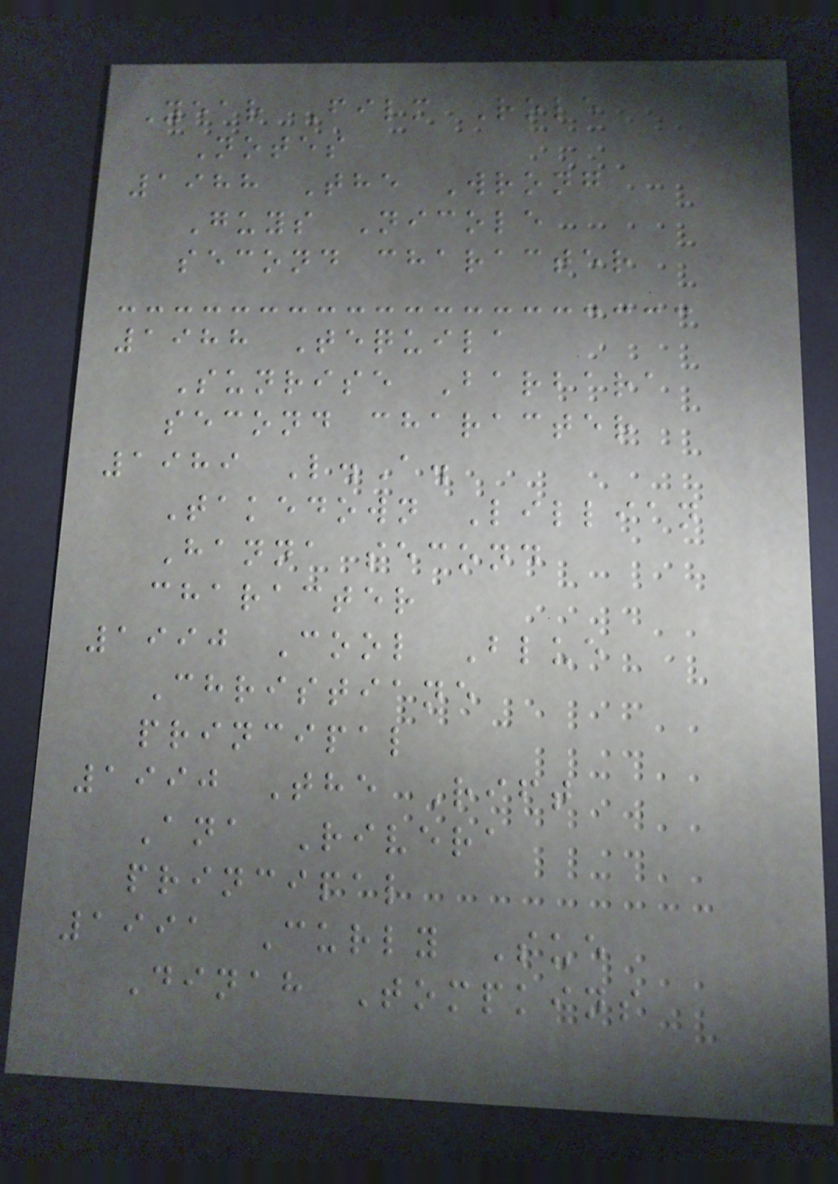Year Film Role
Notes
1988 The Wrong
Guys Nicole
second character
1988 Tequila
Sunrise Barbara
second character
1989 L.A.
Takedown Lillian
Hanna second
character
1990 Cool Blue
Christiane
principal
1990 The Rift
Ana Rivera
principal
1991 Curly Sue
Dinah Tompkins
